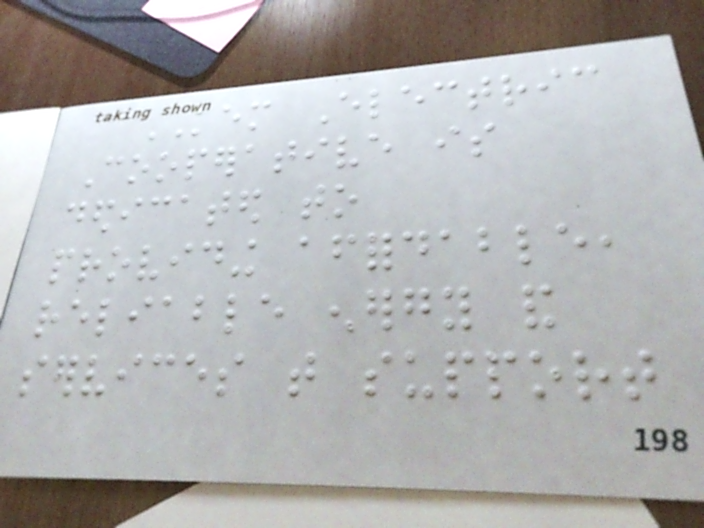KEM Electric
Cooperative is
dedicated to
providing affordable,
reliable energy and
services that support
